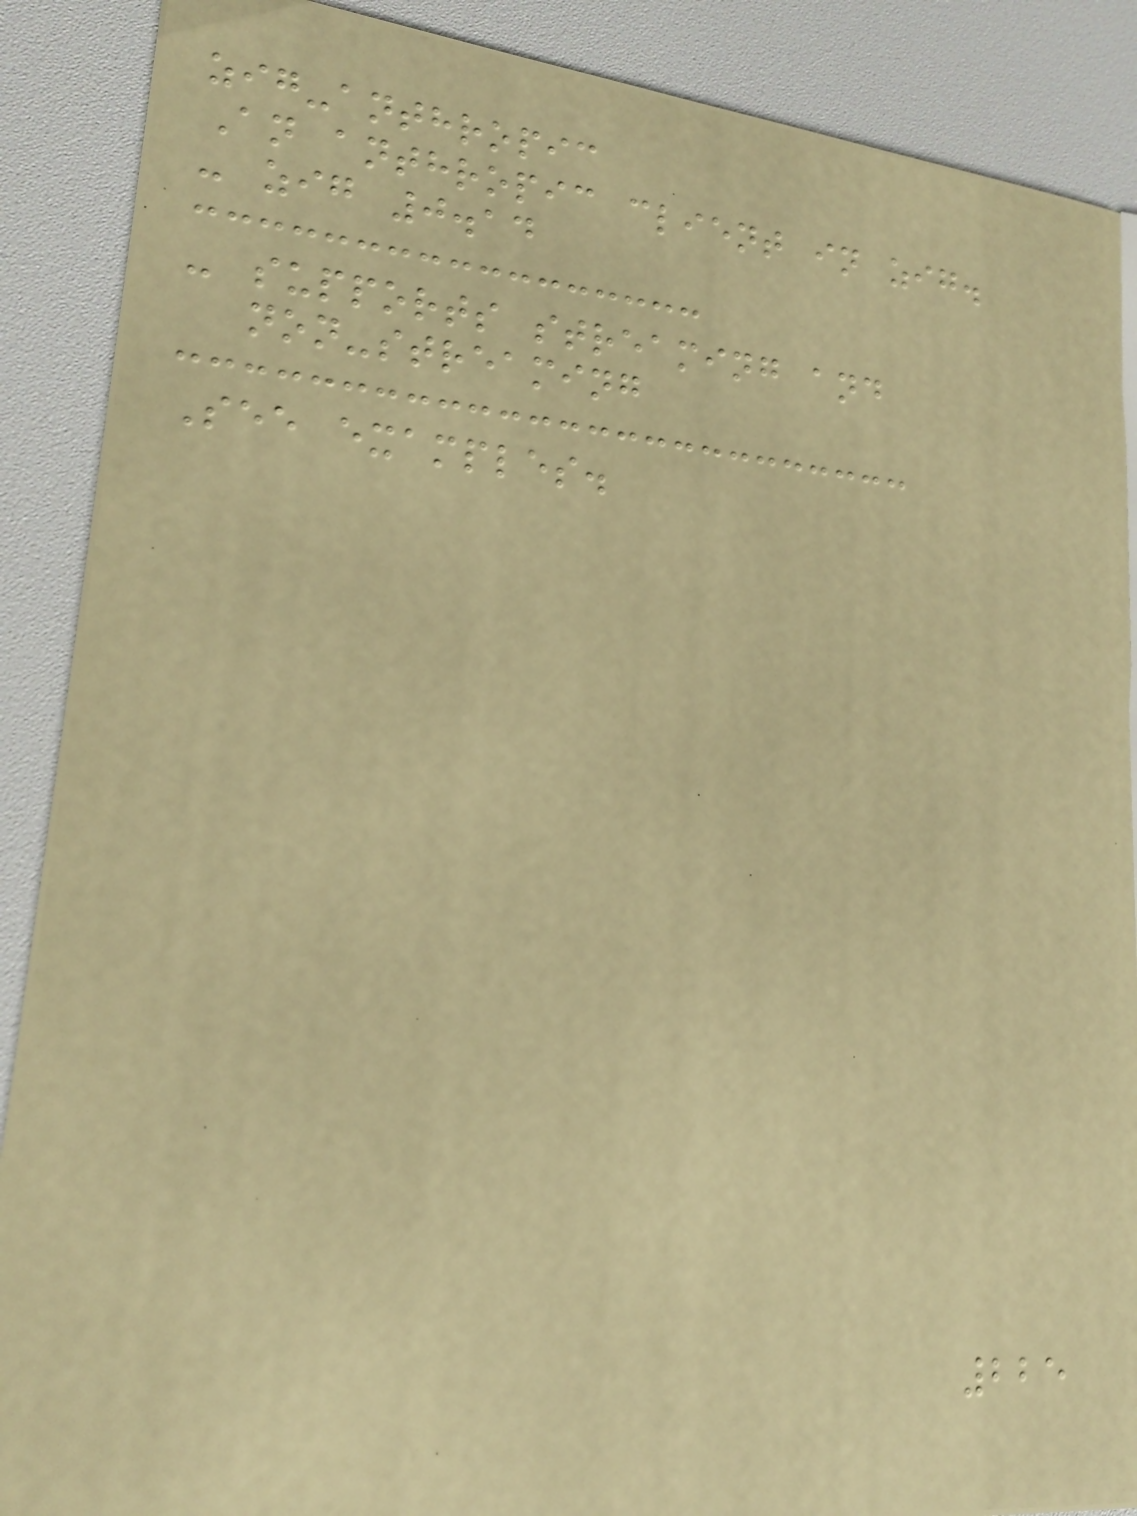zig-anthropic
An anthropic client in zig.
- zig 0.14
- supports streaming and
non-streaming
See examples.
225
